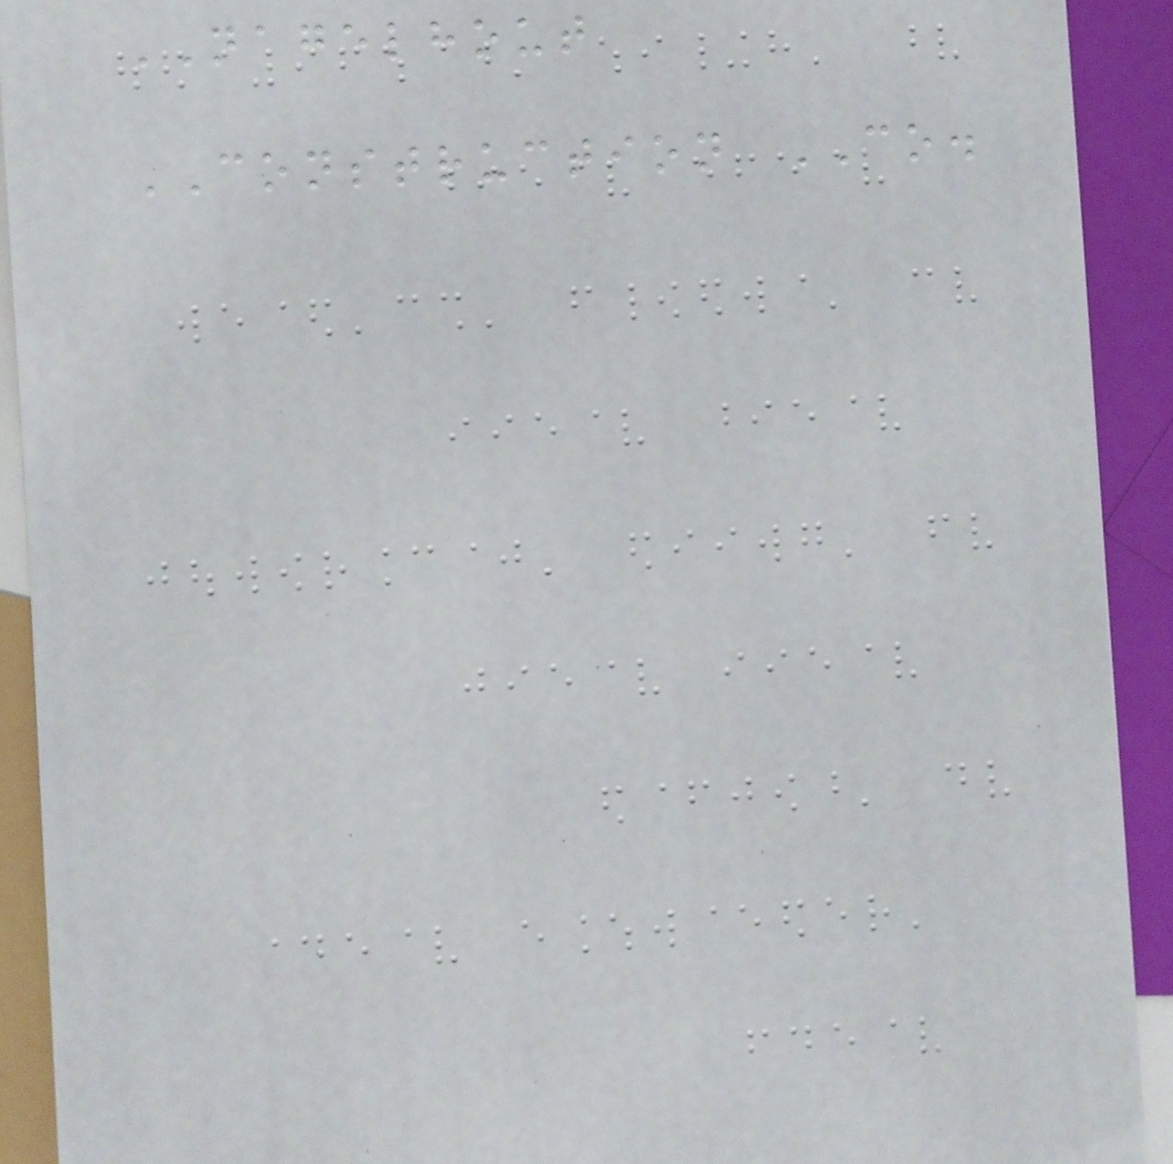NAGELHOUT
CONSTRUCTION CO.
